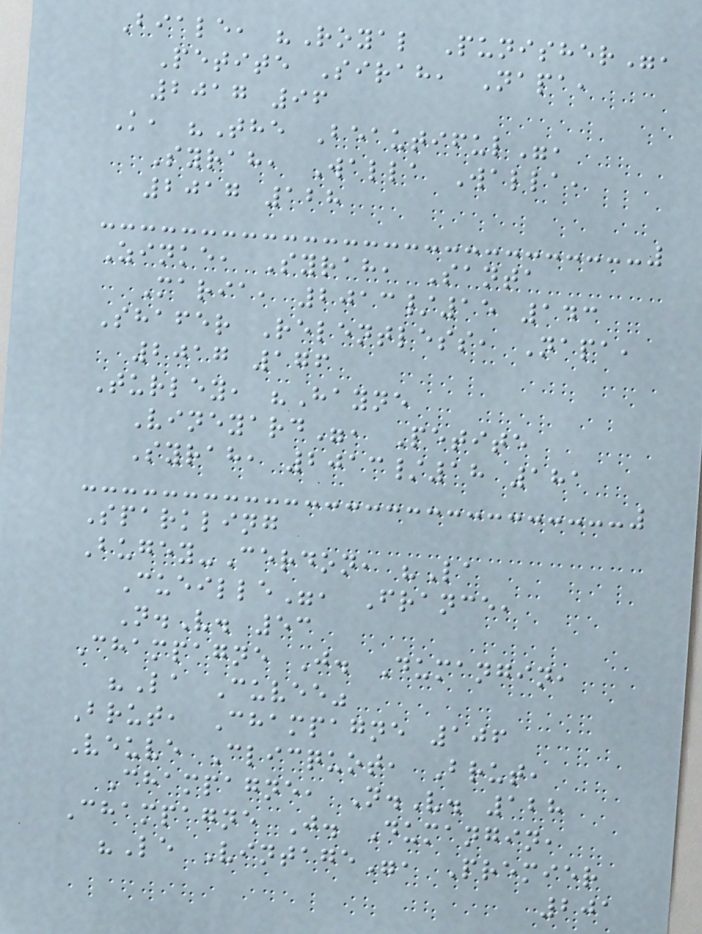Biale, "Royal Punisher",
Petite Sirah, Napa,
2017 96
K, "The Beautiful",
Syrah, Walla Walla,
2017 128
Zinke, Syrah, Santa
Maria, 2013/15 143
Shafer Relentless, Napa,
2017 176
Turley, "Hayne
Vineyard", Petite
Syrah, 2013/18 181
Sparkling
Bugey-Cerdon, "La
Cueille", France,
N.V. 53
Champagne J. Dumangin,
"La Cuvee"
Brut, Champagne 106
Veuve Clicquot, Brut,
Champagne, N.V. 128
Champagne J. Dumangin,
"Le Vintage", Premier
201
